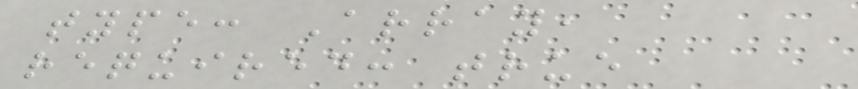type: Array,
required: true
